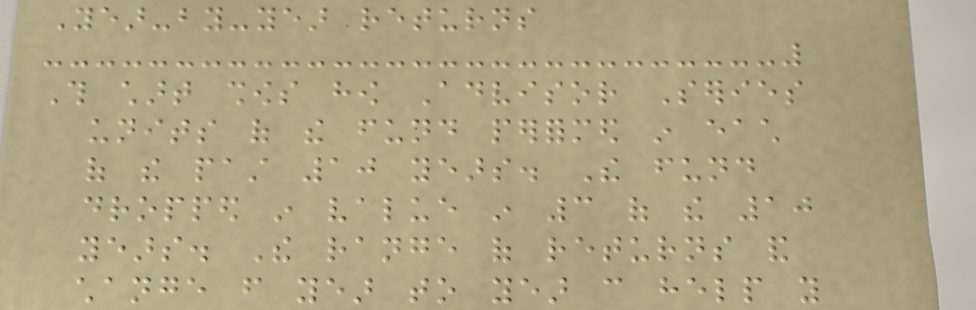Year-by-year returns
This chart shows how Advisor Series
units of the fund performed in each
of the past 10 years. The fund
dropped in value in 3 of the 10
years. The range of returns and
change from year to year can help you
